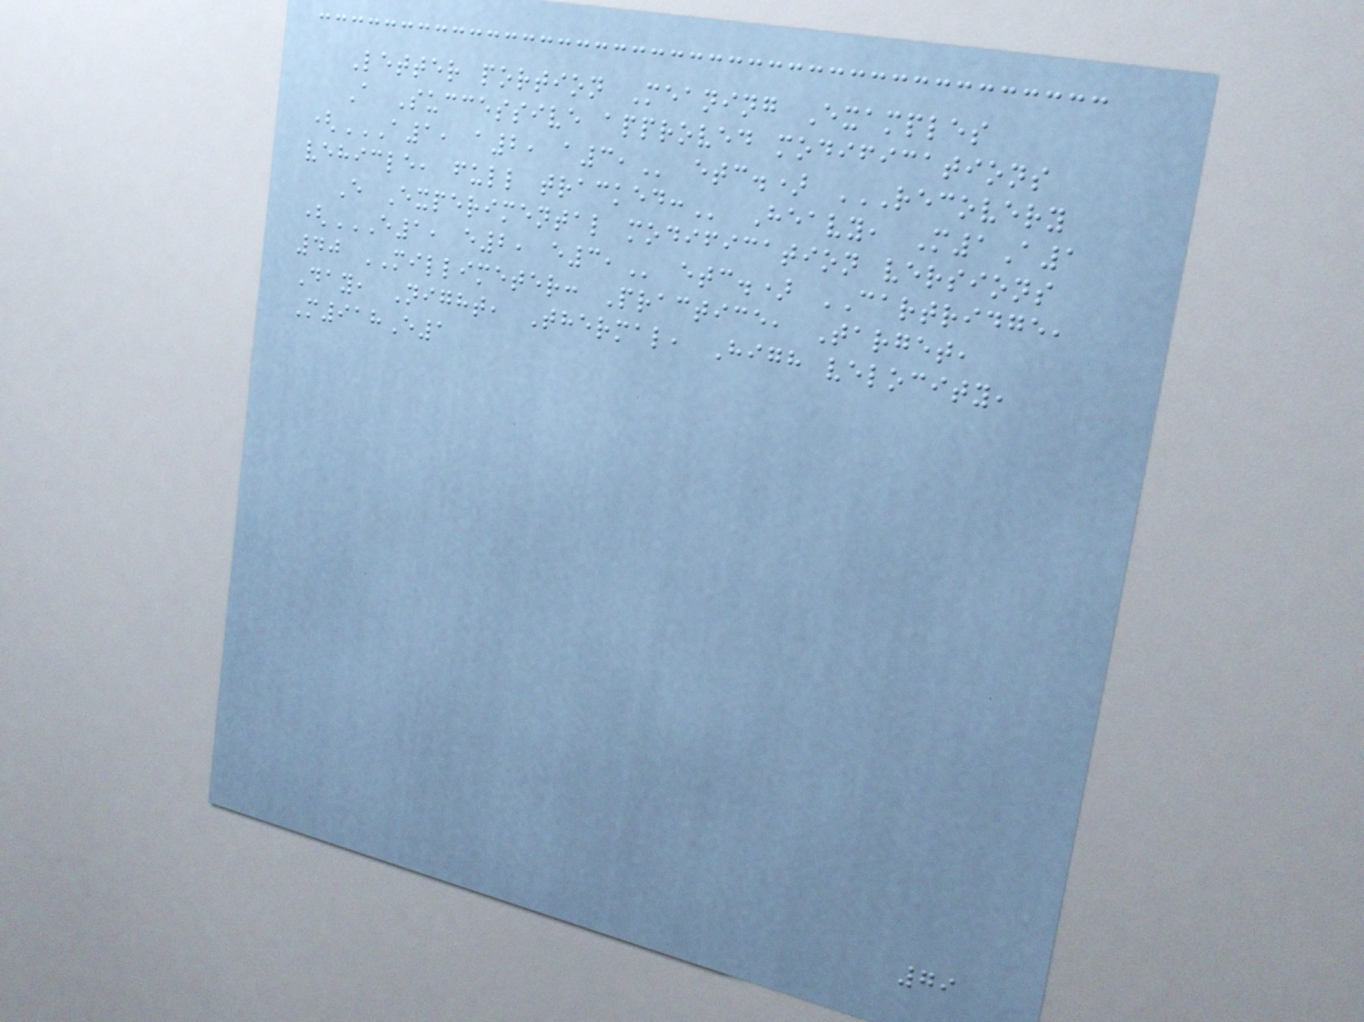Letter portion Meaning Examples
A Successive approved modifications
(A1, A2, A3, etc.) RECOVERY
VEHICLE, FULL TRACKED: Heavy, M1A1
E Experimental modification versions
(E1, E2, E3, etc.) CARTRIDGE,
40 MILLIMETER: Practice, Target,
Day, Night, Thermal, High velocity,
M918E1
79
